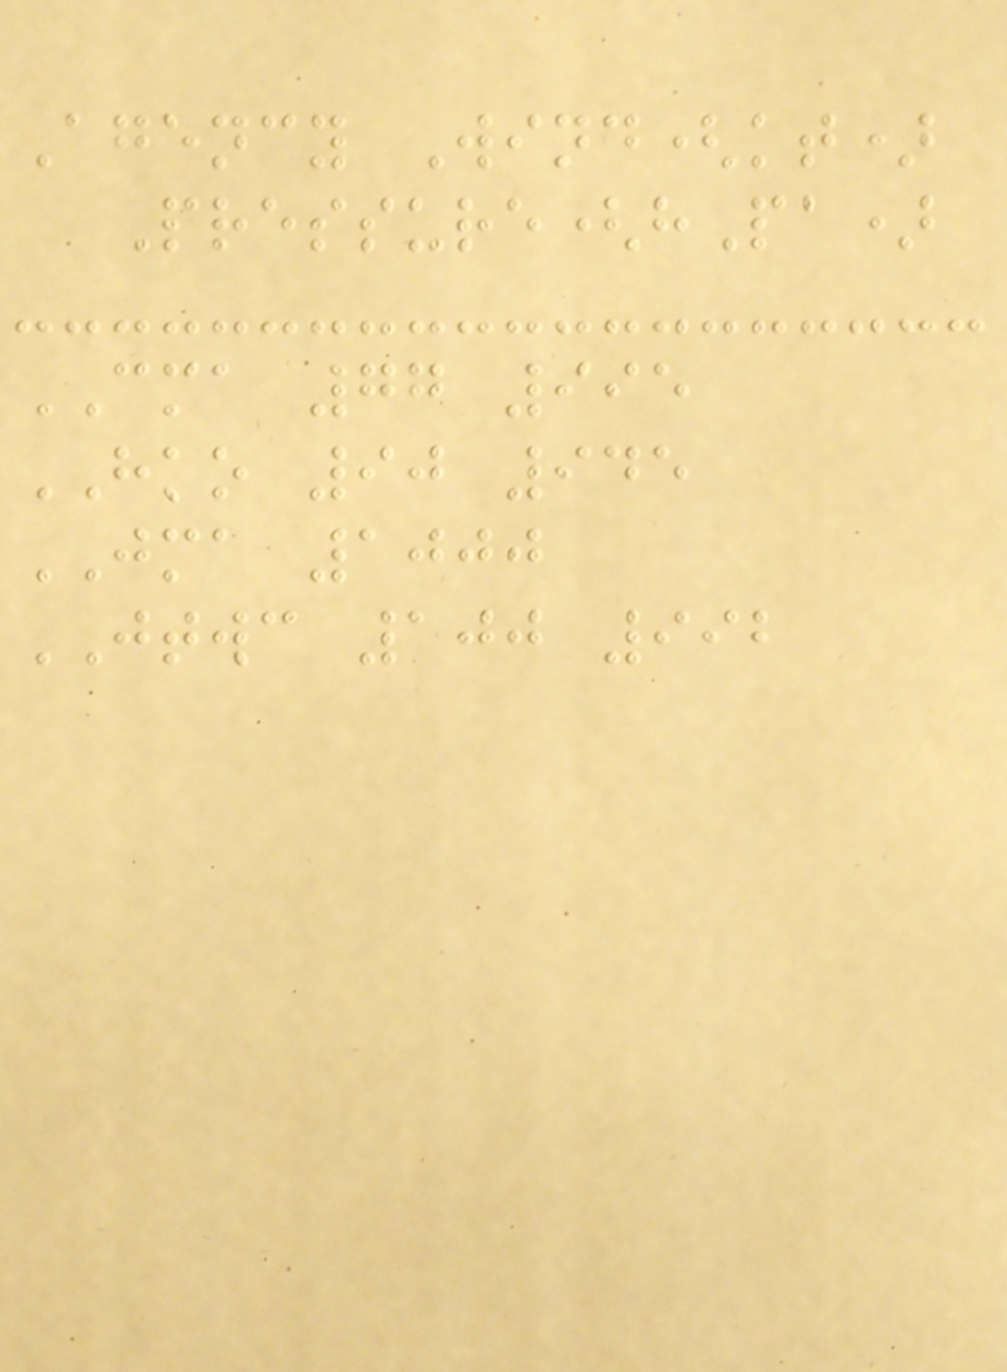Agency Wind(kt)
Pressure(hPa)
CMA 77 995
HKO 90 945
JMA 1000
JTWC 100 992
